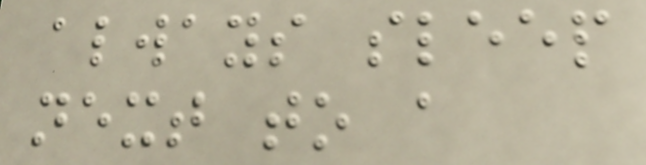always sleep
next to a
